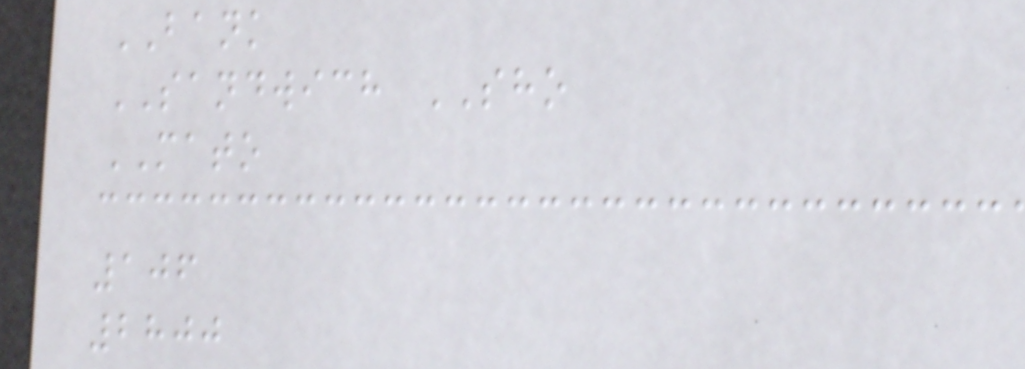BANK
SANDWICH SHO
MATO
106
2800
